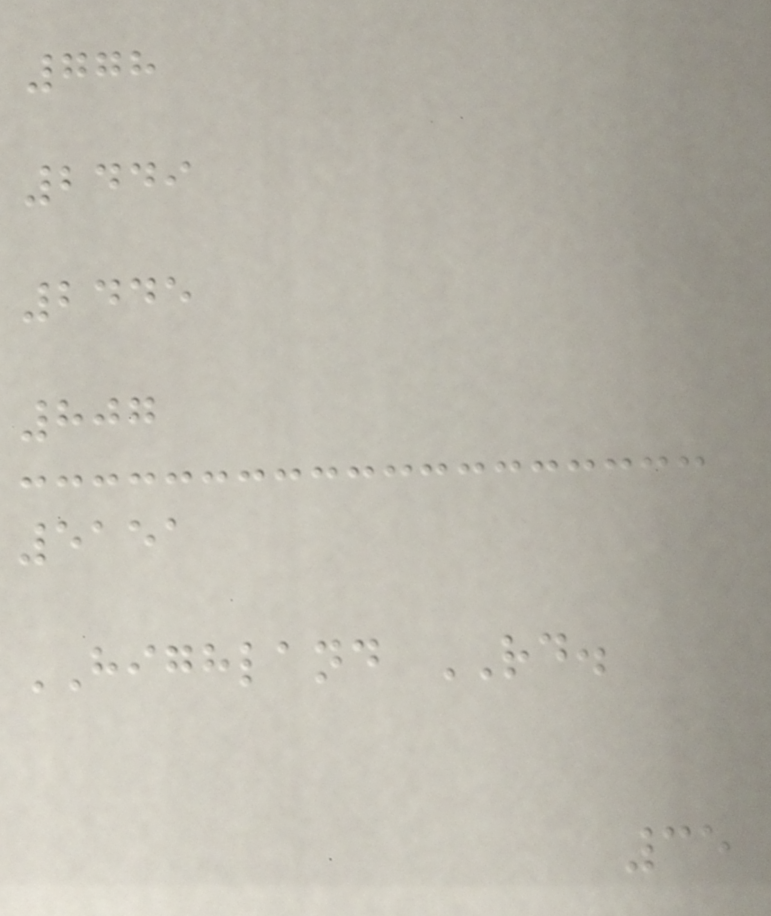778
2449
2445
807
5151
HIGHLAND RD.
35
